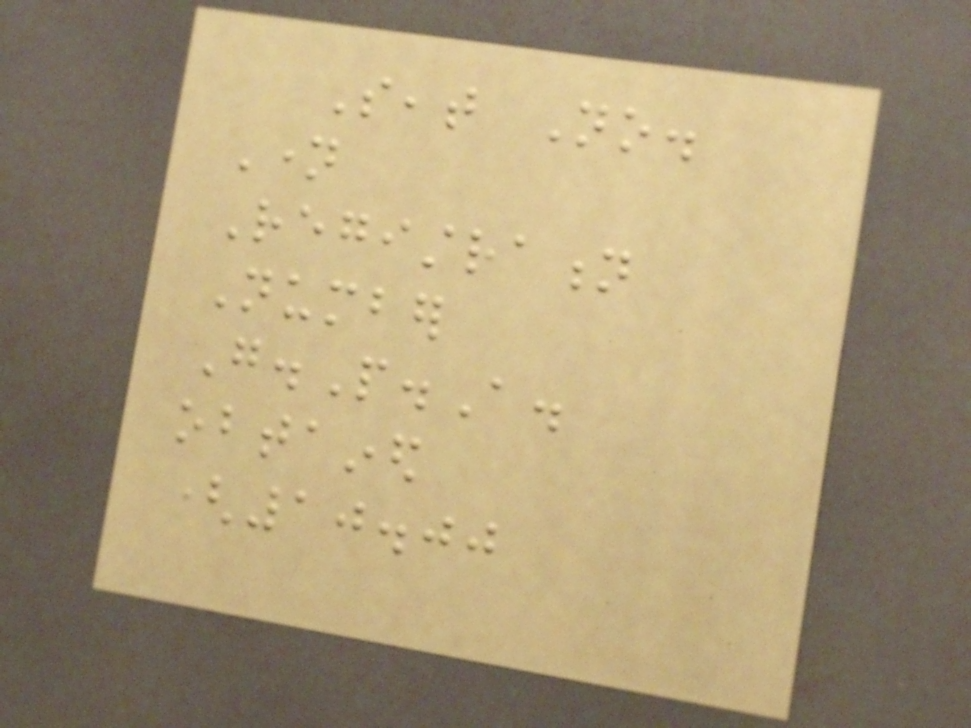Seat No.
Name
Registration
Number
G.P.A.
obtained
(10.00
